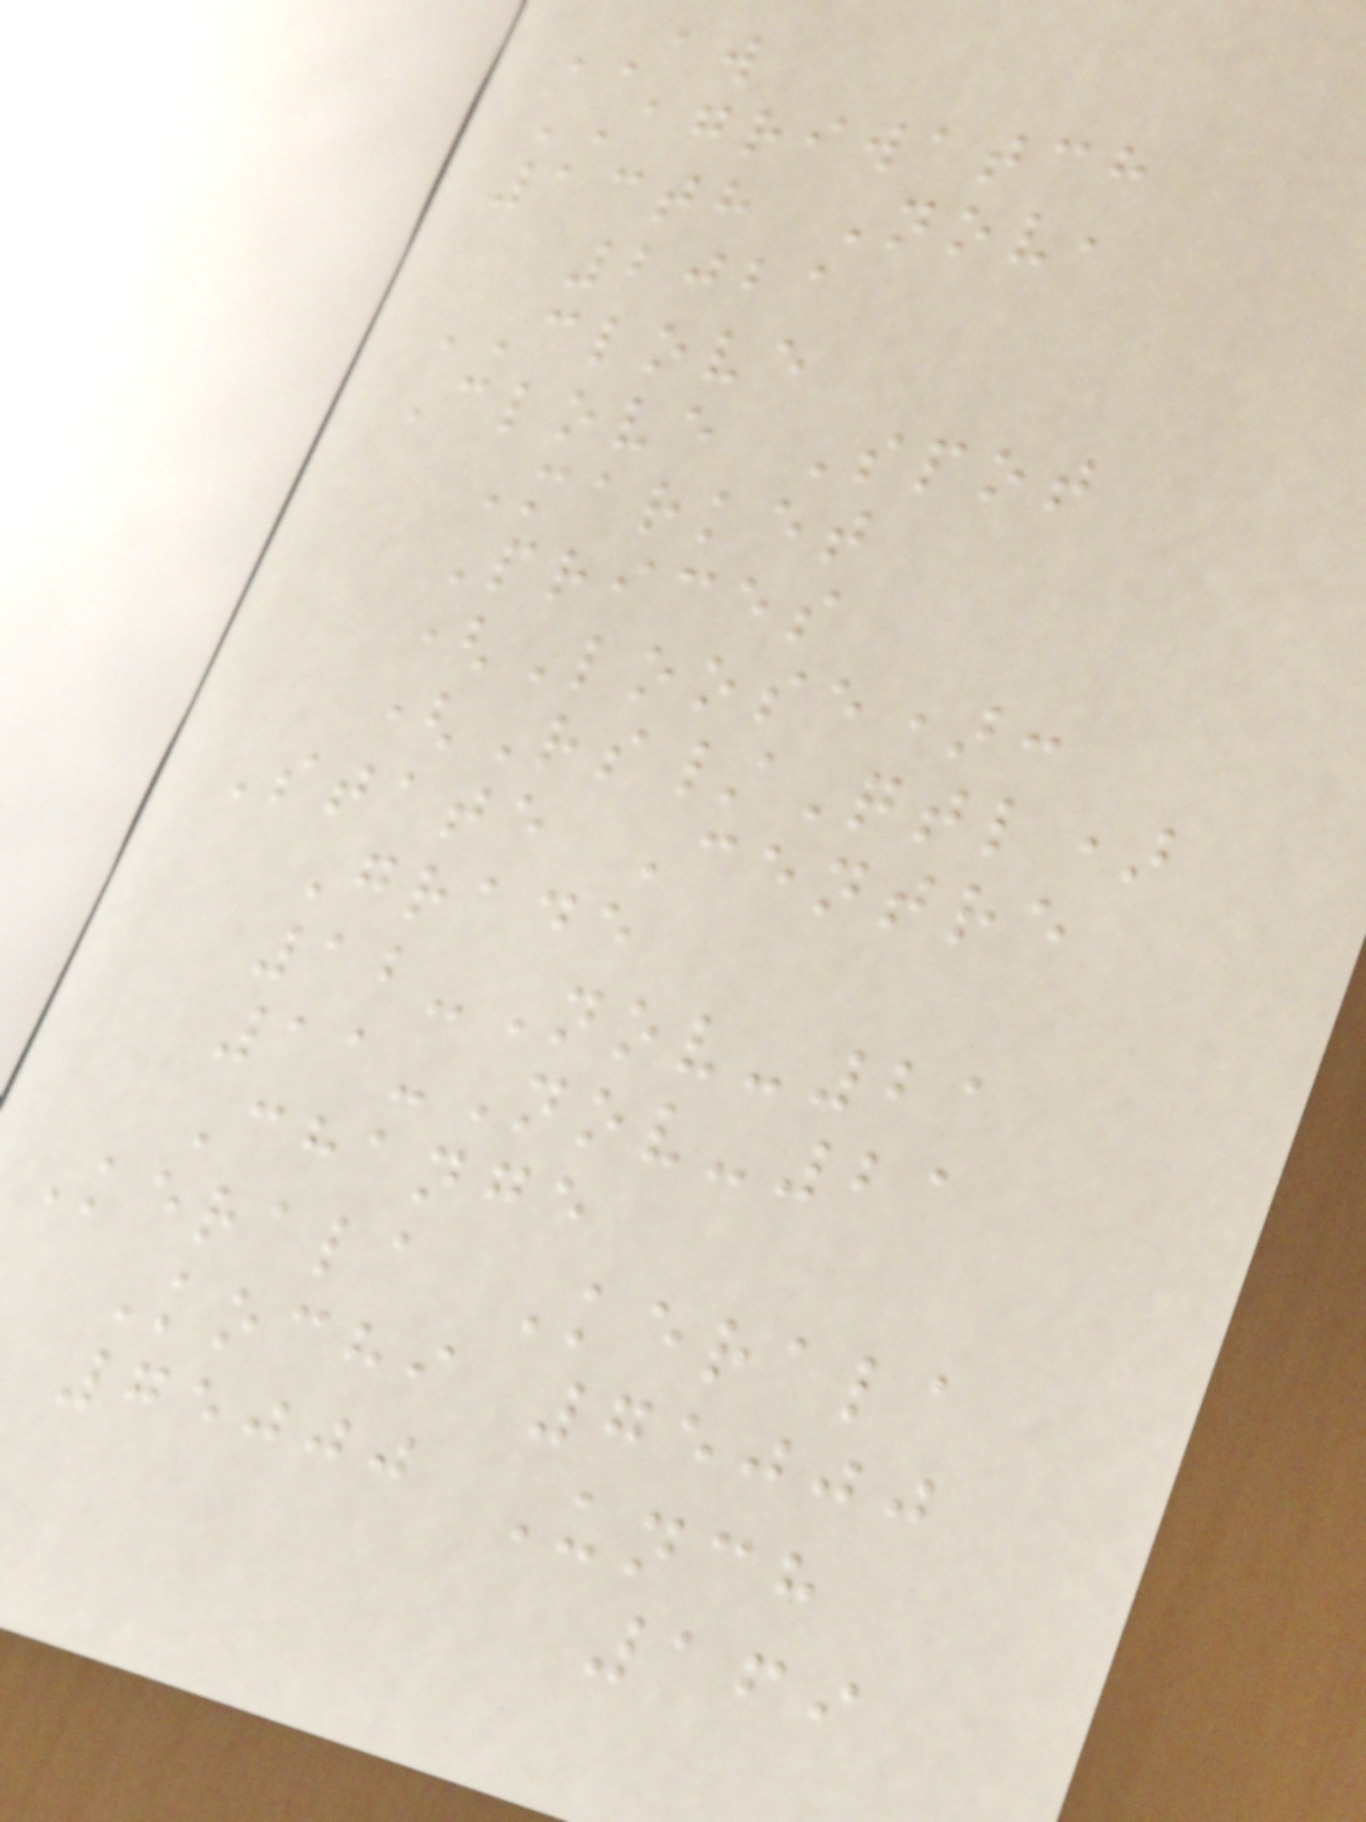AW
AGRIWATCH
13th Nov,
2021
CLOVE
Clove Spot
Market
Prices
(Loose):
(Rs/Qtl)
State Centre
Grade
12-Nov-21
11-Nov-21
Change
Kerala Kerala
Kochi 75000
75000 Unch
169
